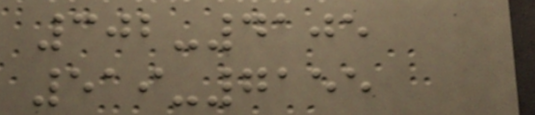302-4105
519-7155
